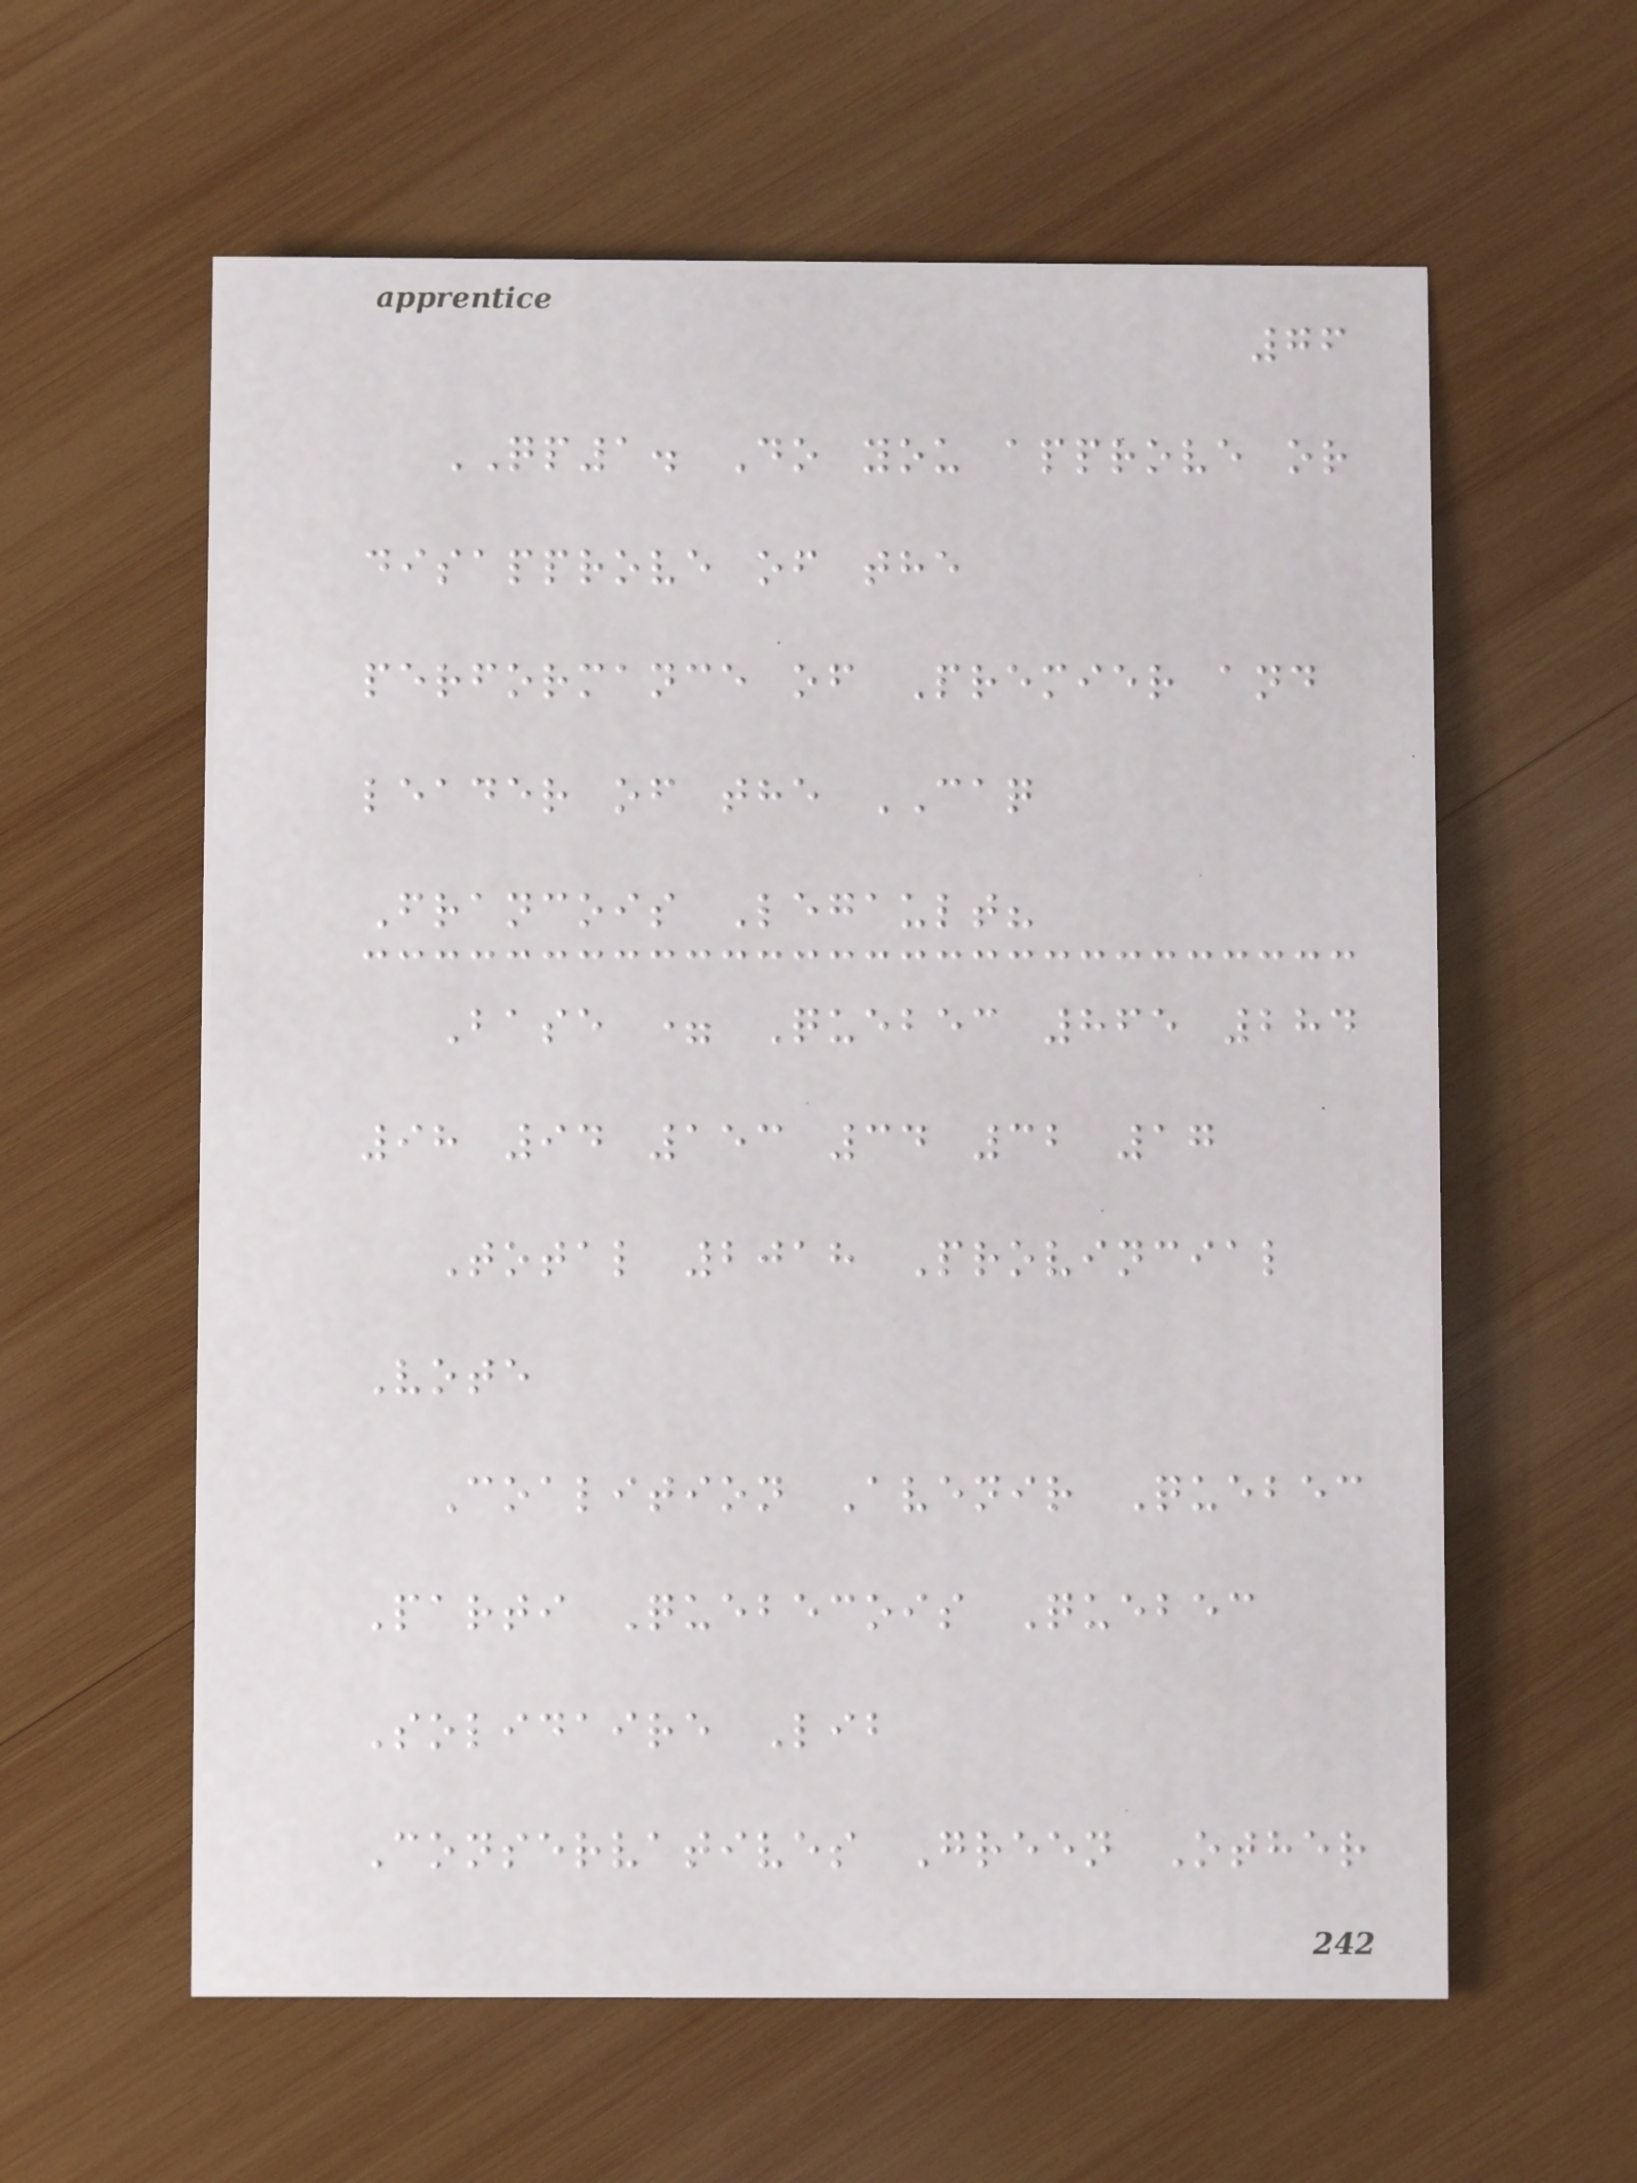76
QP1. Do you approve or
disapprove of the
performance of Premier and
leader of the CAQ
Francois Legault?
Base = Quebec 865 284
98 94 153 34 32 17
Total 2018 Provincial
Vote
Coalition Avenir Quebec
Parti Quebecois Quebec
Solidaire Lib
Conservatives Green Other
